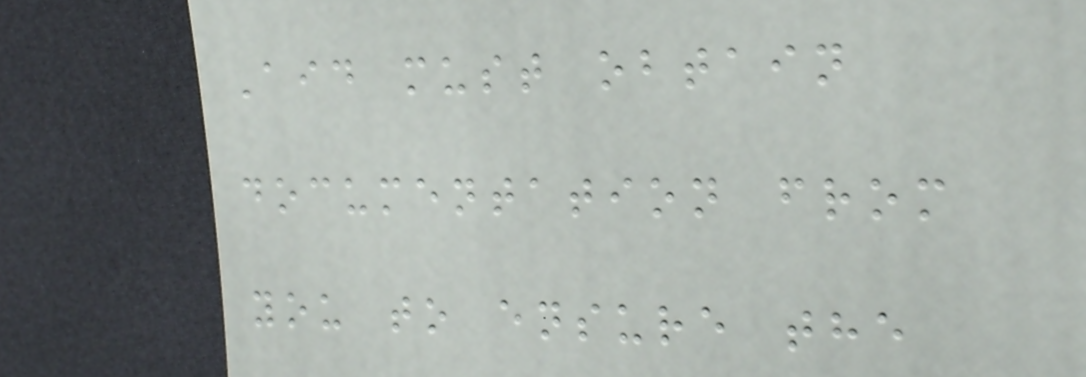Aid must obtain
documentation from
you to ensure the
